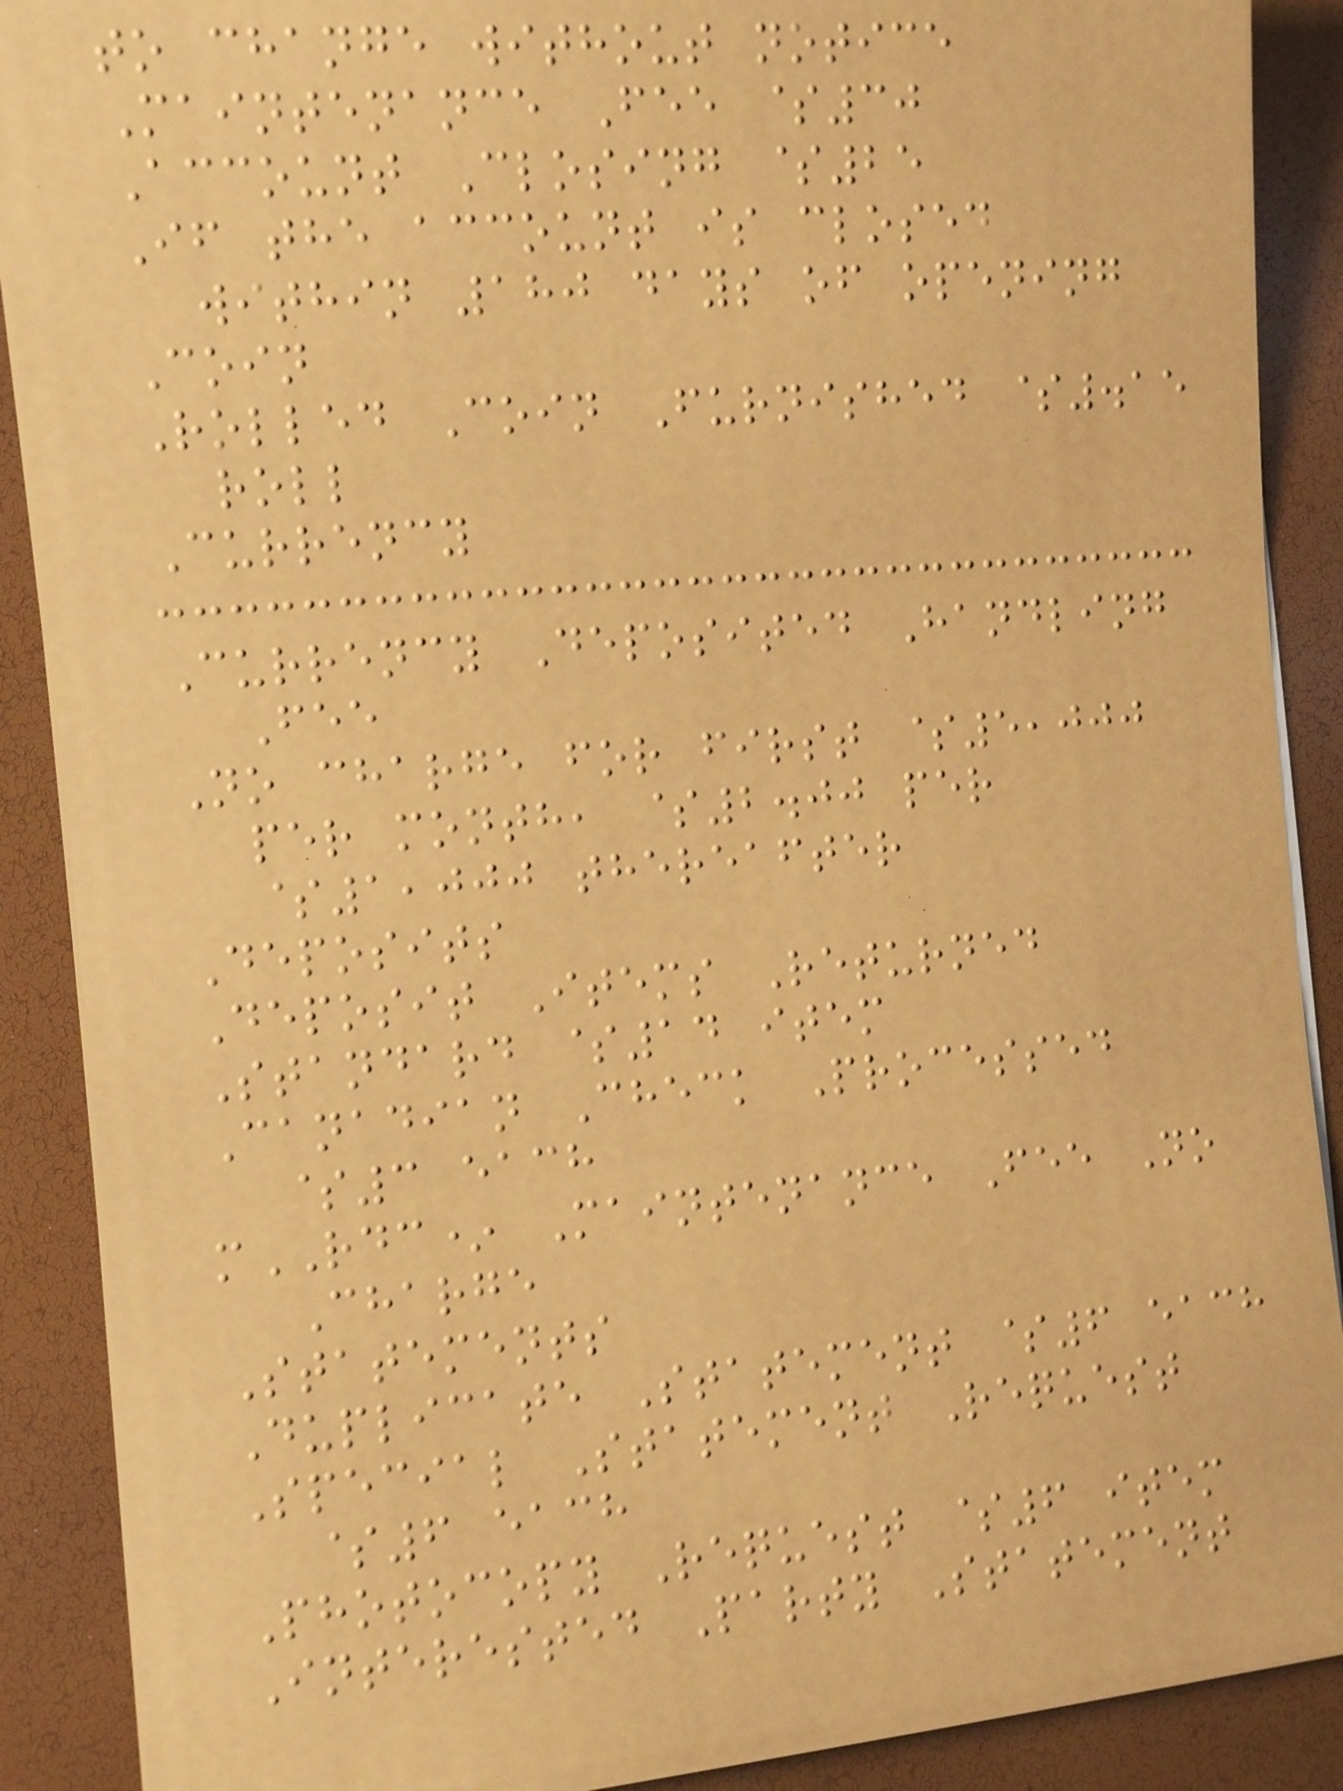to change without notice
Maintenance Fee $30
Account Closing $25
If the account is closed
within 180 days of opening
Coin
Rolled Coin Furnished $.15
roll
Currency
Currency Deposited Handling
Fee
No charge for first $5,000
per month, $2.00 per
$1,000 thereafter
Deposits
Deposit Items Returned
Standard $14 item
Canadian Check Processed
$3 each
mRDC* Maintenance Fee No
Charge
Statements
Duplicate Statement $6 each
Special Statement Request
$6 each
Photocopy Request $6 item
Interested Party Statement
